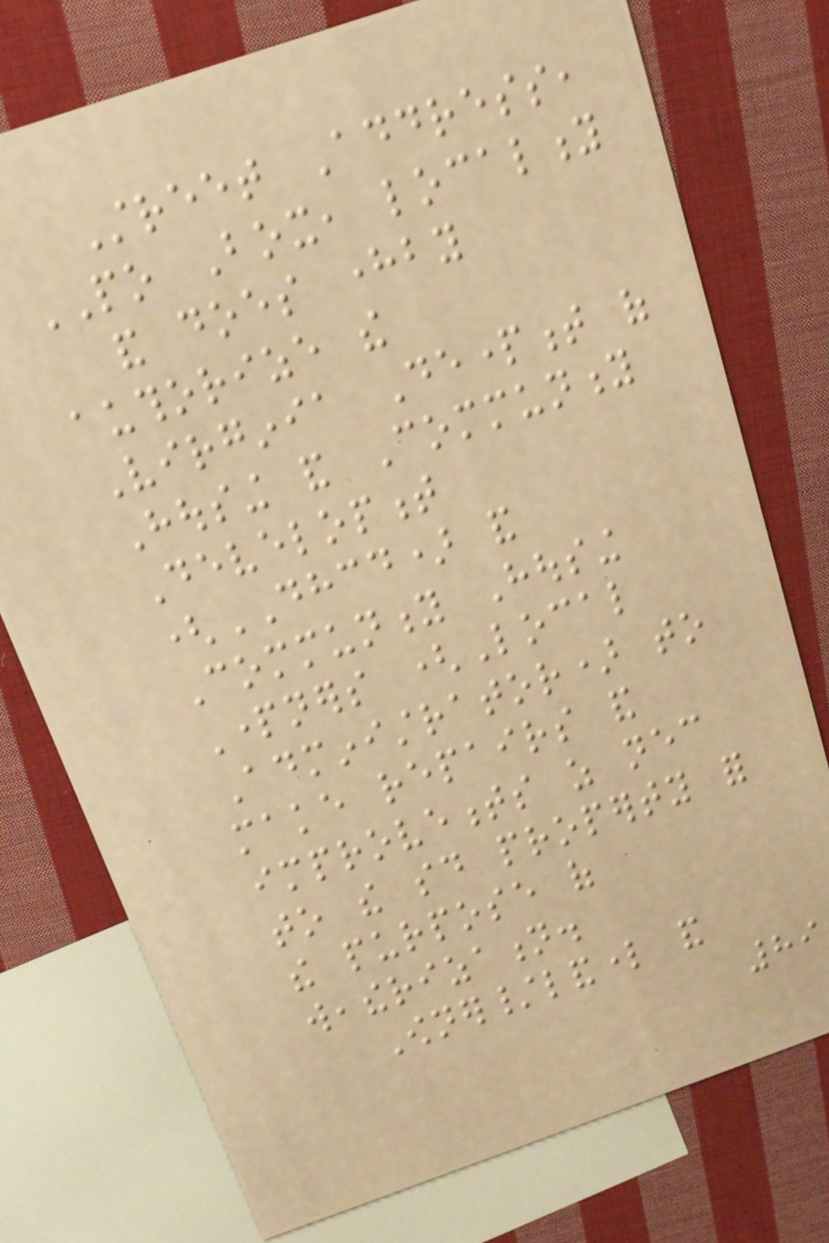Street Address,
PO Box, locality
and does hereby
authorize the
Virginia Department of
Housing and Community
Development
(DHCD) and
Community Housing
Partners (Local
Administrator) to
make repairs and
improvements as necessary
to the said property for
the purpose of
weatherization.
Owner/landlord and
89
